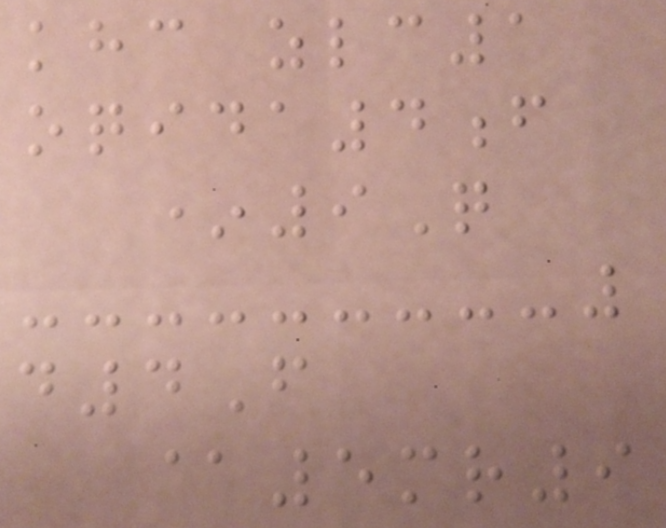khc zlc1
oqida4f
*9Q
d4F
@5mr9
